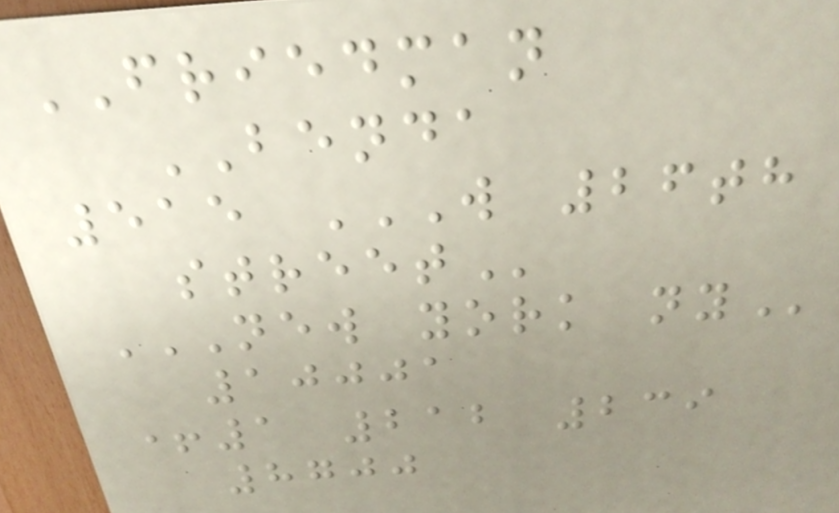FRIEDMAN
BENDA
515 W 26TH
STREET
NEW YORK NY
10001
+1 212 239
8700
